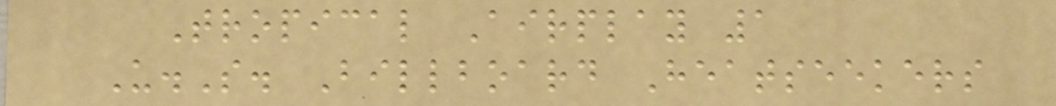Tropical Airplay 1
U.S. Billboard Heatseekers
